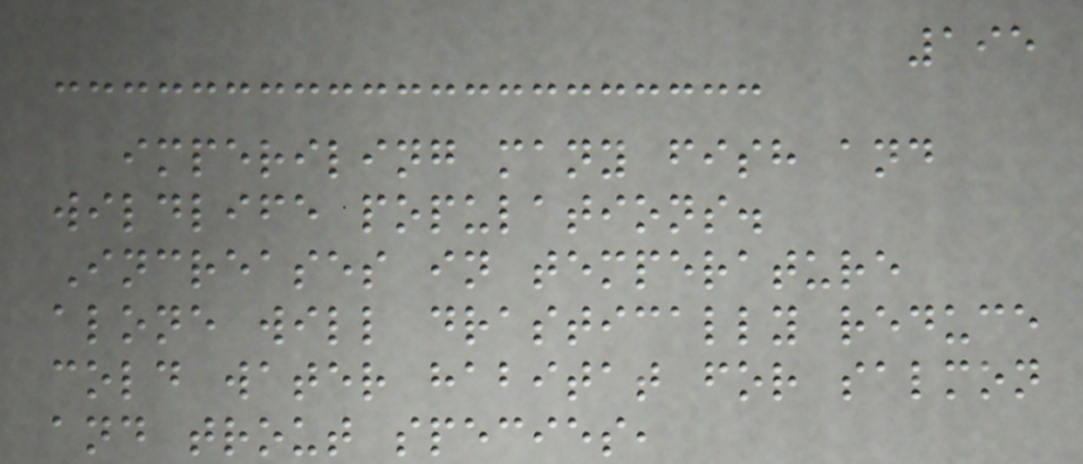195
imperiling many fish and
wildlife populations.
Increases in temperature
alone will drastically reduce
cold water habitat for salmon
and trout species,
